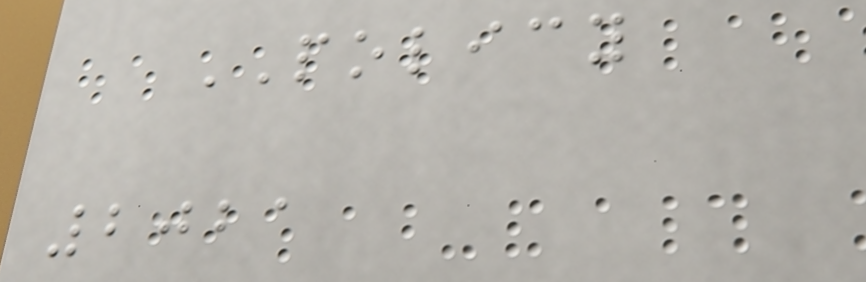POLICY
2021
